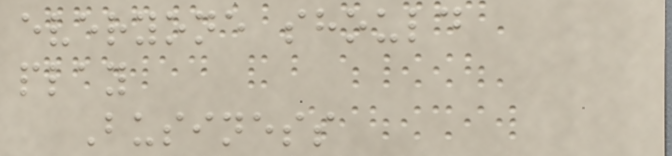everyone should
play
Business
